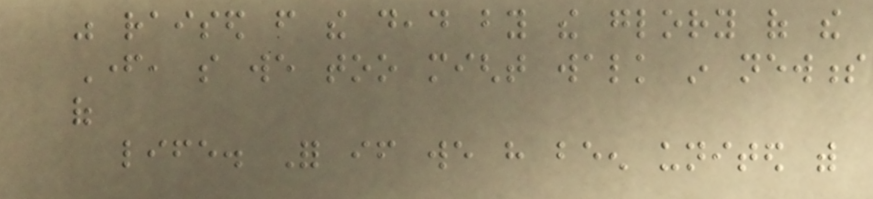was raised from the dead by the glory of the
Father, so we too might walk in newness
of
life. For if we have been united with
